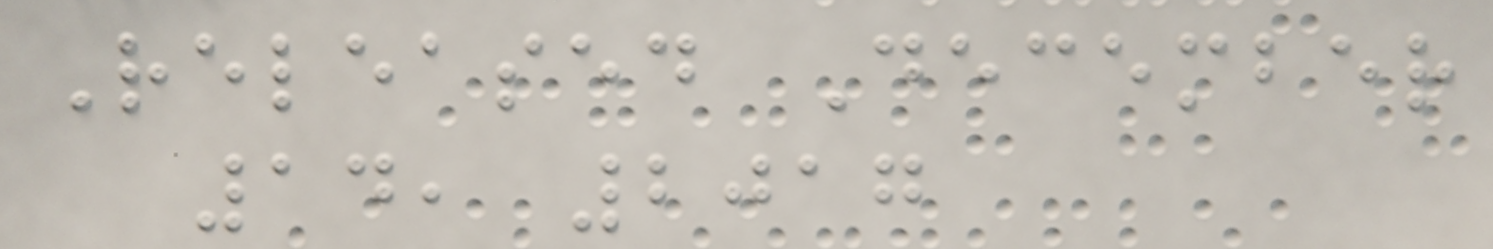Released December
14, 2017
